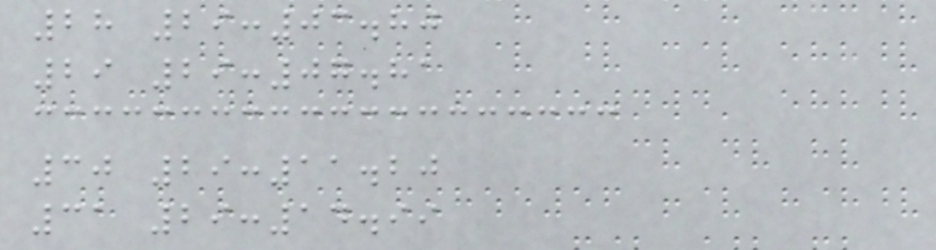28 29:03.80
29 29:07.81
30 29:11.20
31 29:14.99
